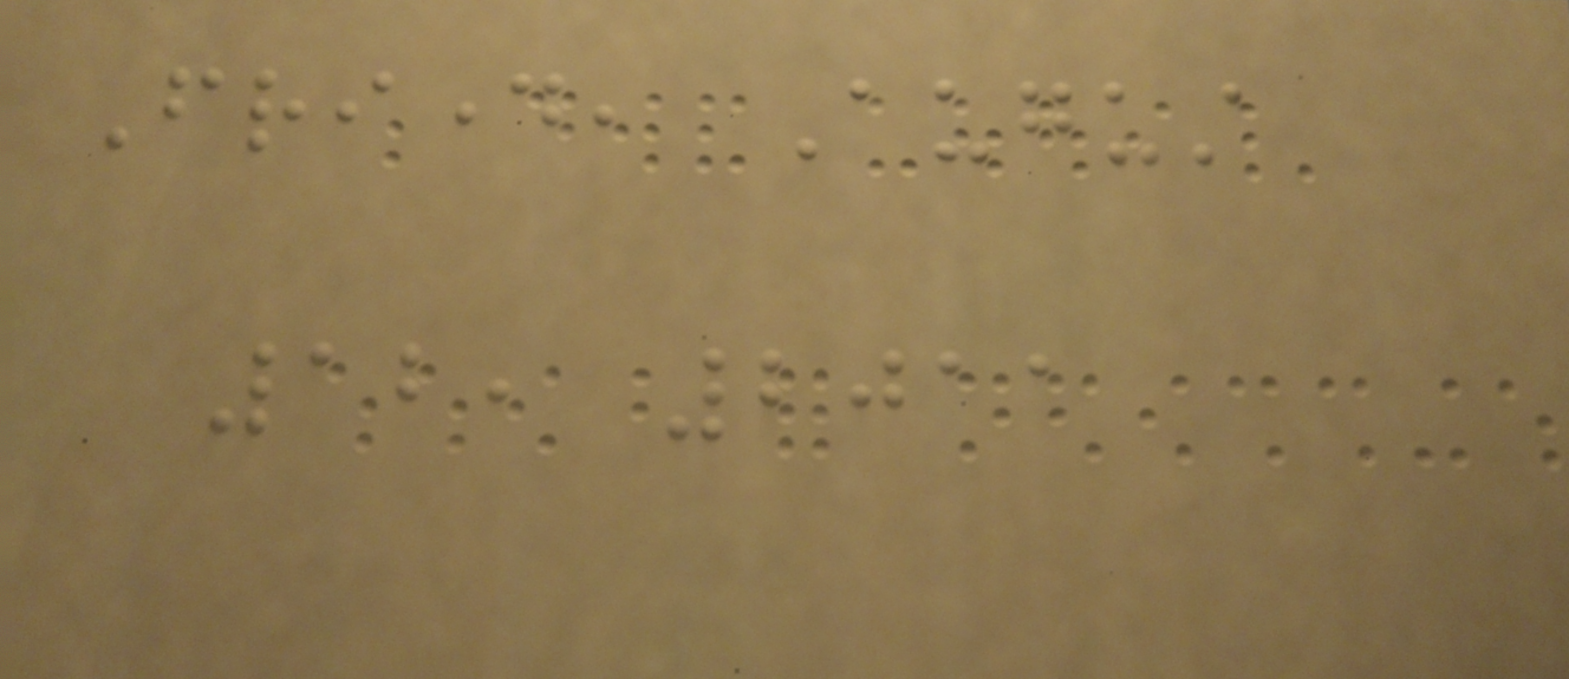Friday, August
12, 2011
